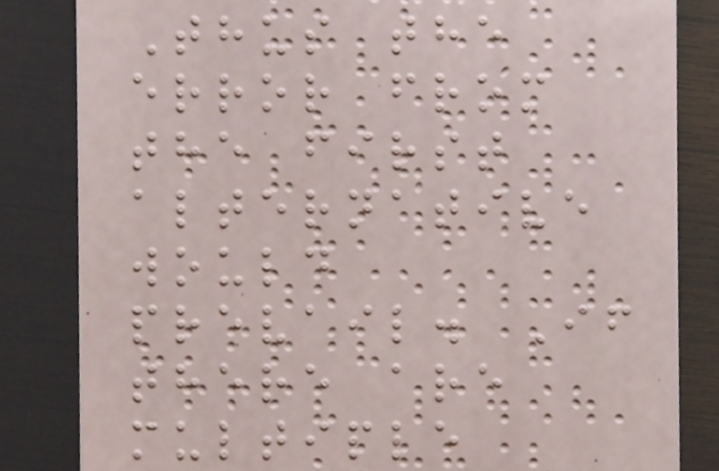Thus the
error from
the first
alternative
would
prevail. If
there are
multiple
